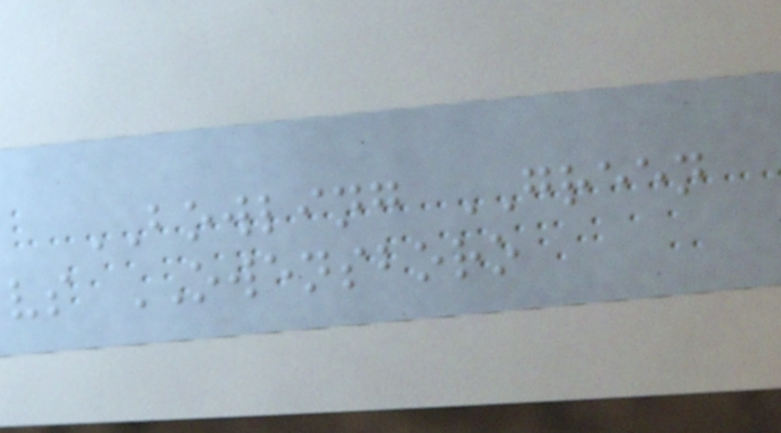BOWLING GREEN
vs OWENSBORO
